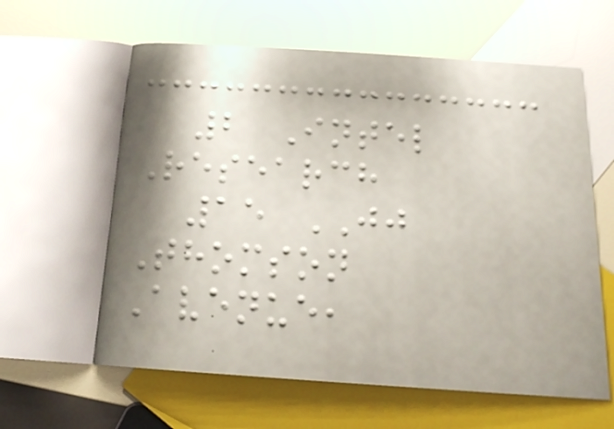2 Intel
Research
15 JJ
Thomson
Avenue,
